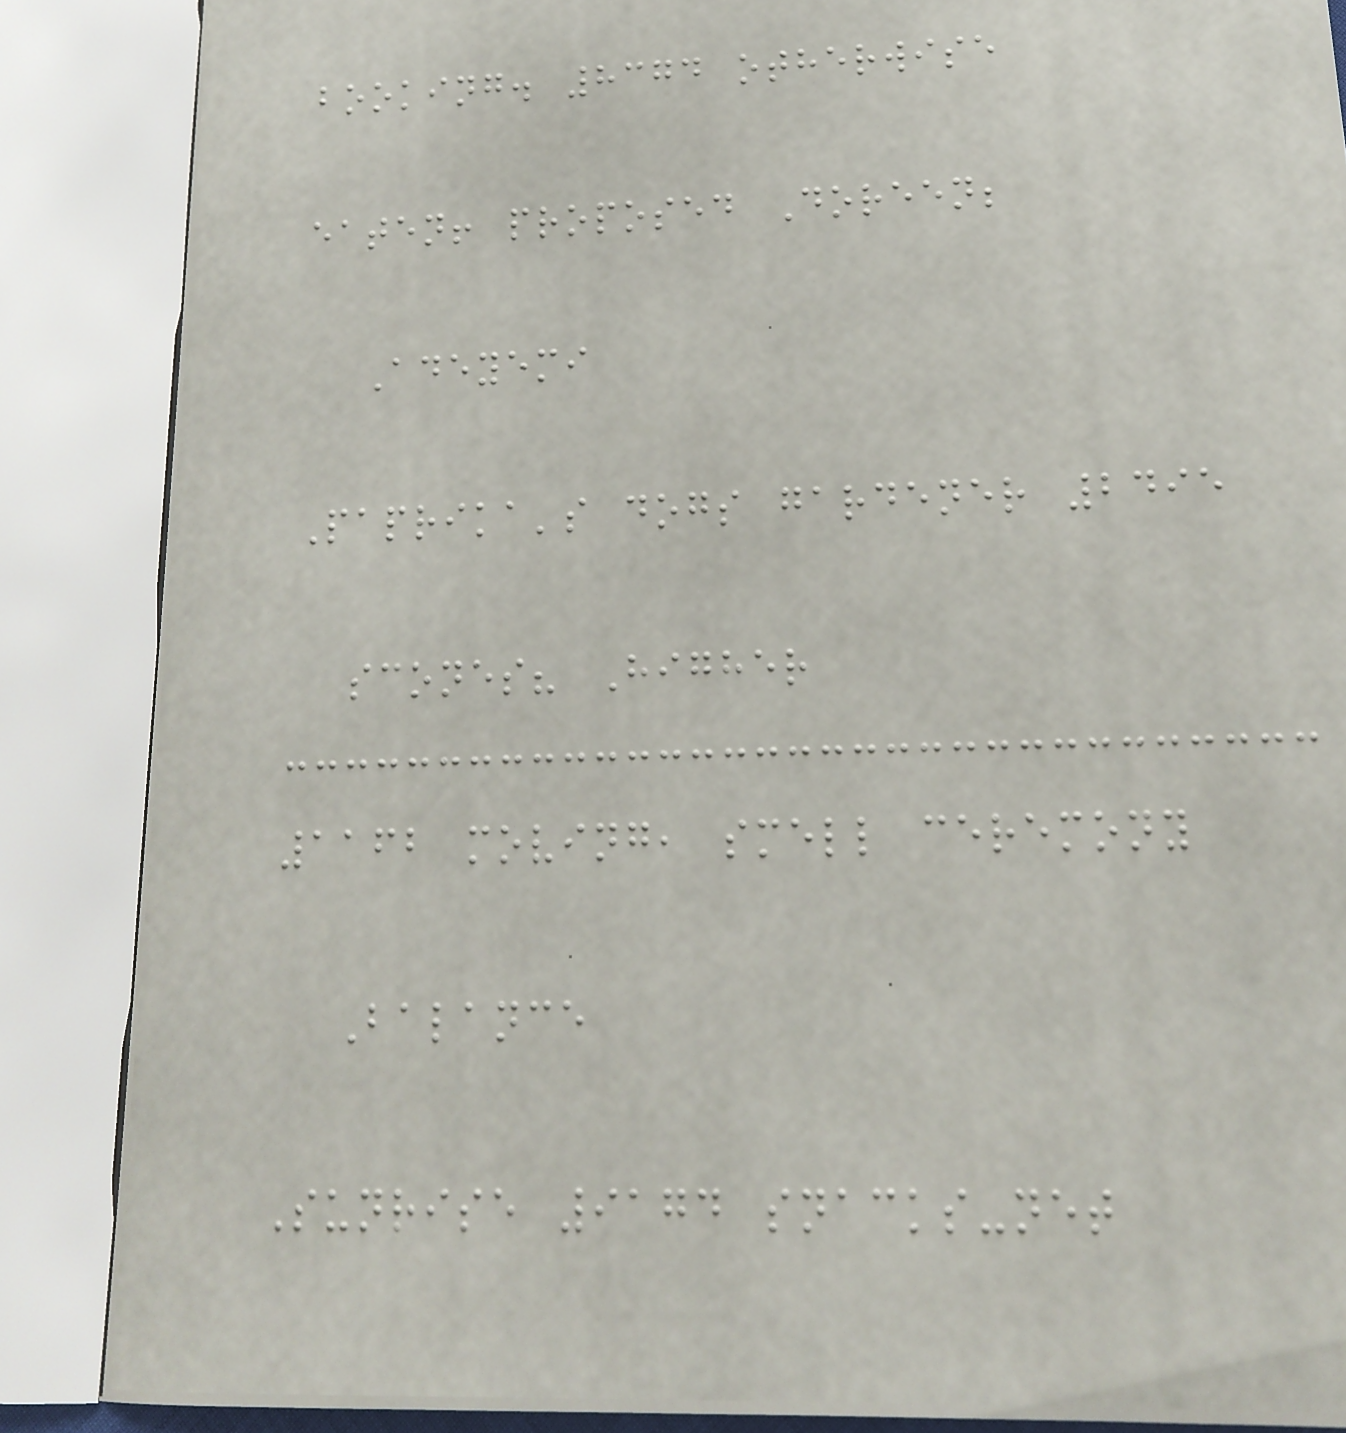booking. 8374 otherwise
eaten! proposed Doreen;
Adeyemi
Paprika's dogs gardener 2495
scones? Higher
1162 moving, smell ceremony
Balance
Sunrise 9174 snacks-net
